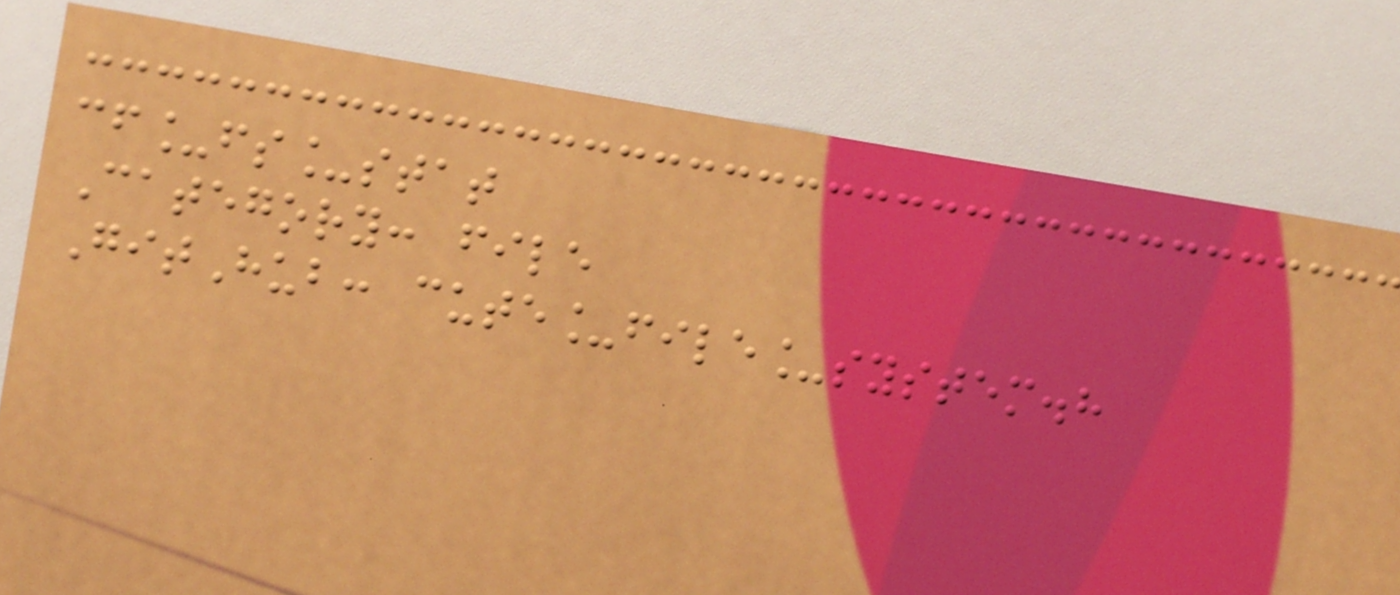cf_fs_stat
Category: file
GitHub: cute_file_system.h
